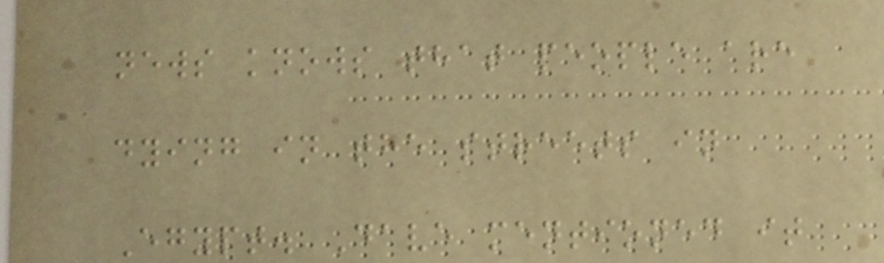news knows that people are
dying in the streets in
Egypt. Dave mentioned it
